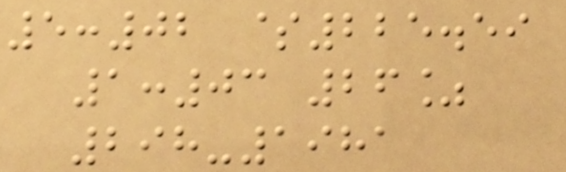5:02 $225.59
1:03 26%
298-1981
